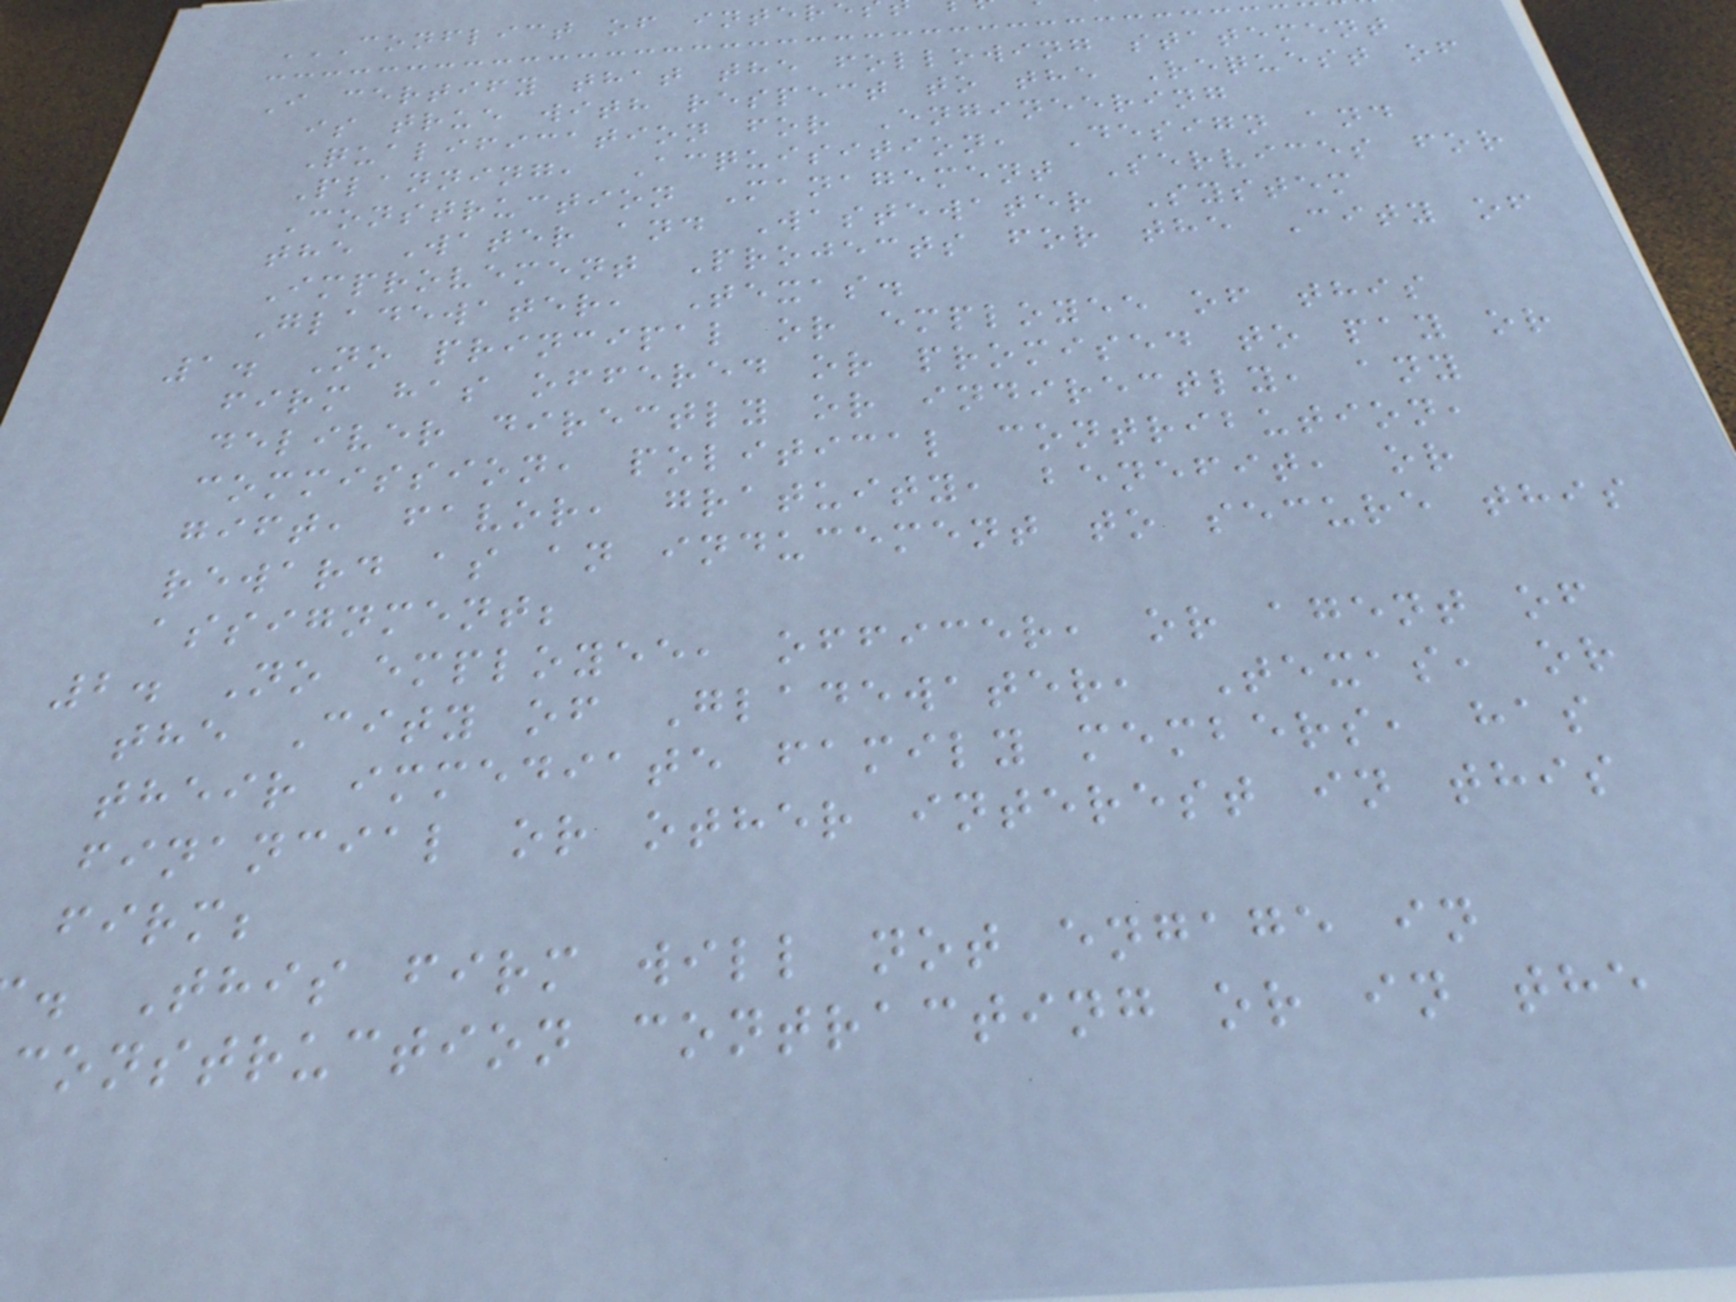I certify that the following statement
is true with respect to the Request of
Qualification for Engineering
Planning, Acquisition, Design and
Construction Management Services for
the Water and Wastewater System
Improvement Projects for the City of
Gladewater, Texas.
1. No principal or employee of this
firm has offered or promised to pay or
deliver directly or indirectly, any
commission, political contribution,
gift, favor, gratuity, benefit, or
reward as an inducement to secure this
assignment;
2. No employee, officer, or agent of
the City of Gladewater, Texas, or
their immediate family members, has
financial or other interest in this
firm;
. This firm will not engage in
construction contracting or in the
